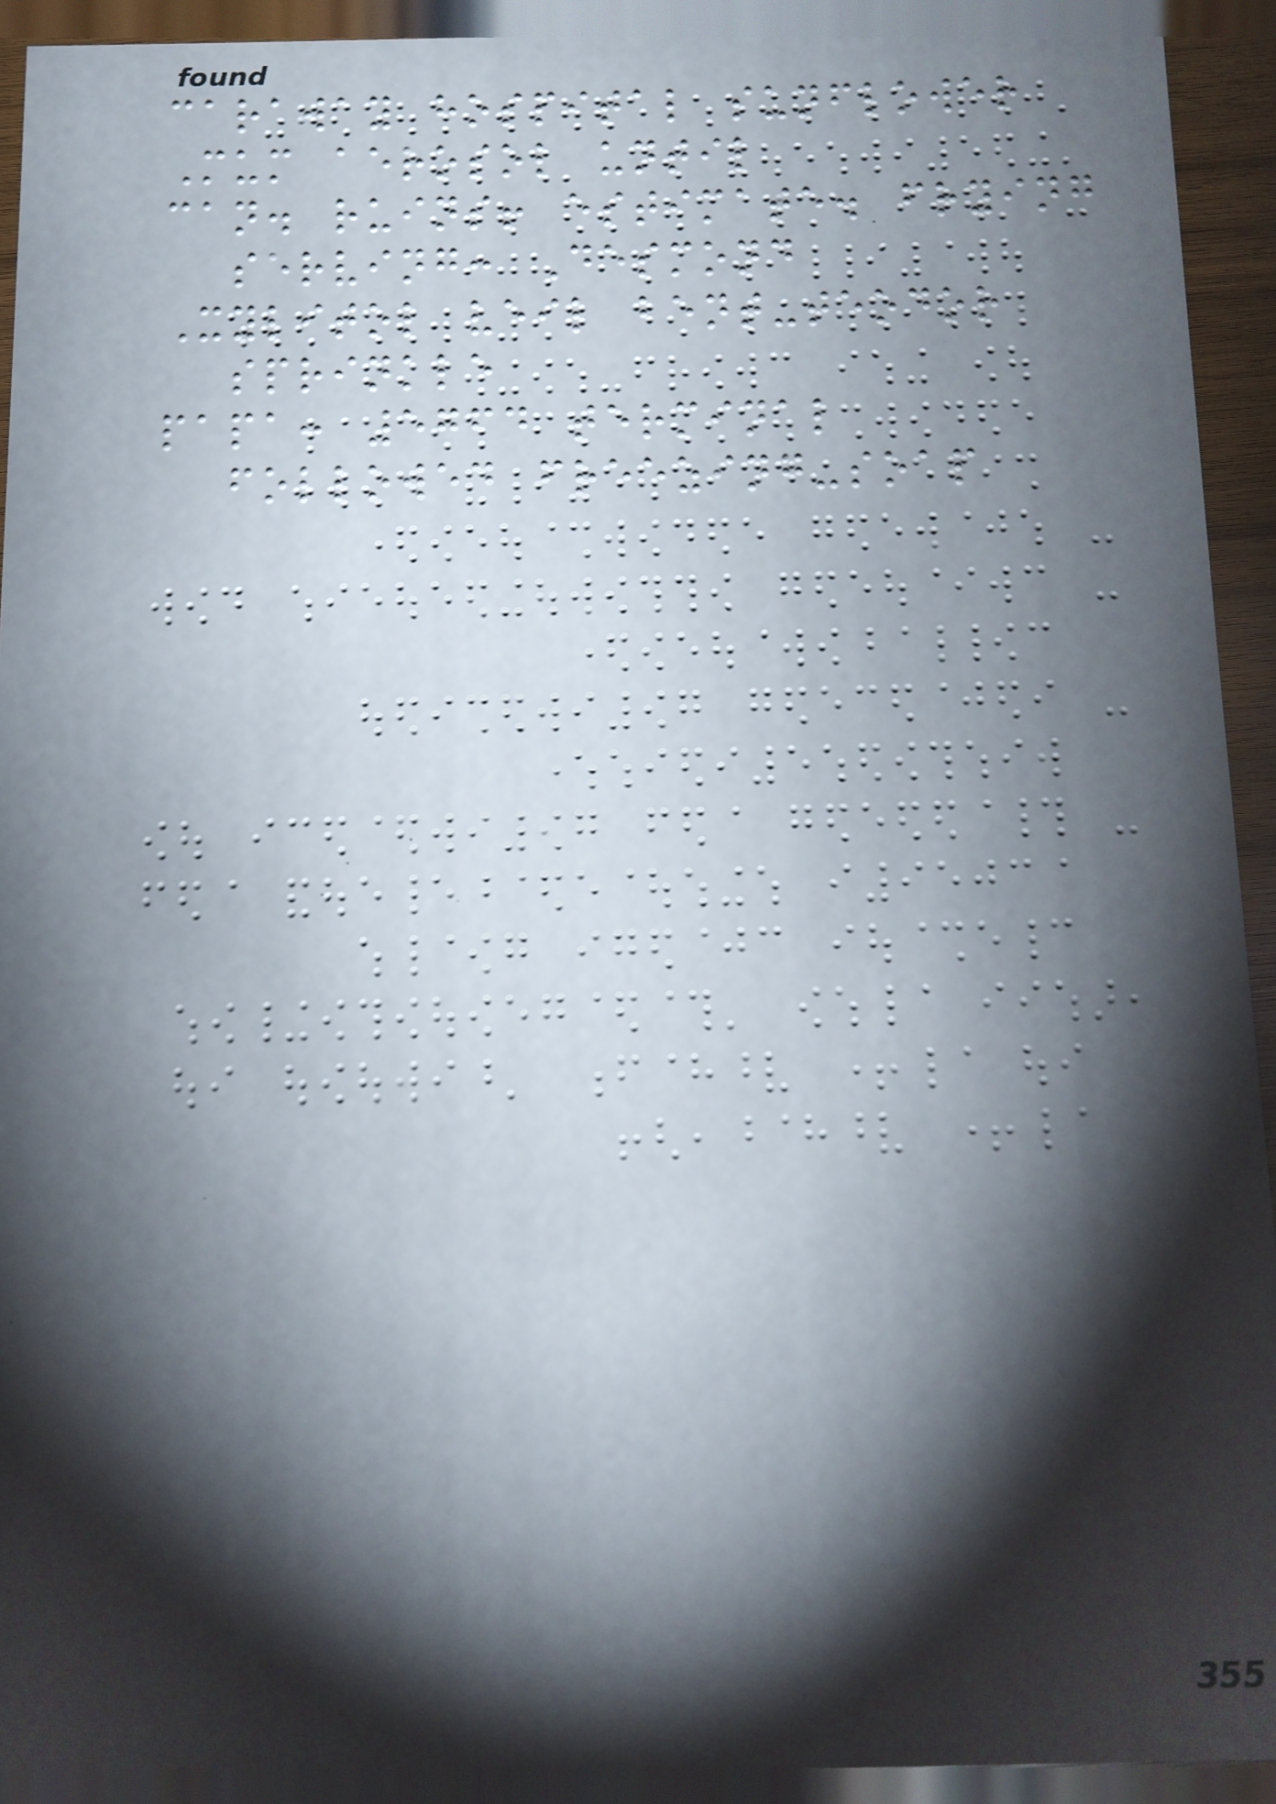caraway hospital sunflower
Mum aerosol until
can. ruins! estimate. frying
serving: Desmond
Xylitol veil bent-teodor
sprinkle
papa: 5764 terminal
followed freezing-soap
